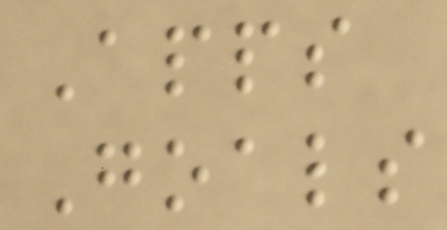Apps
Goals
